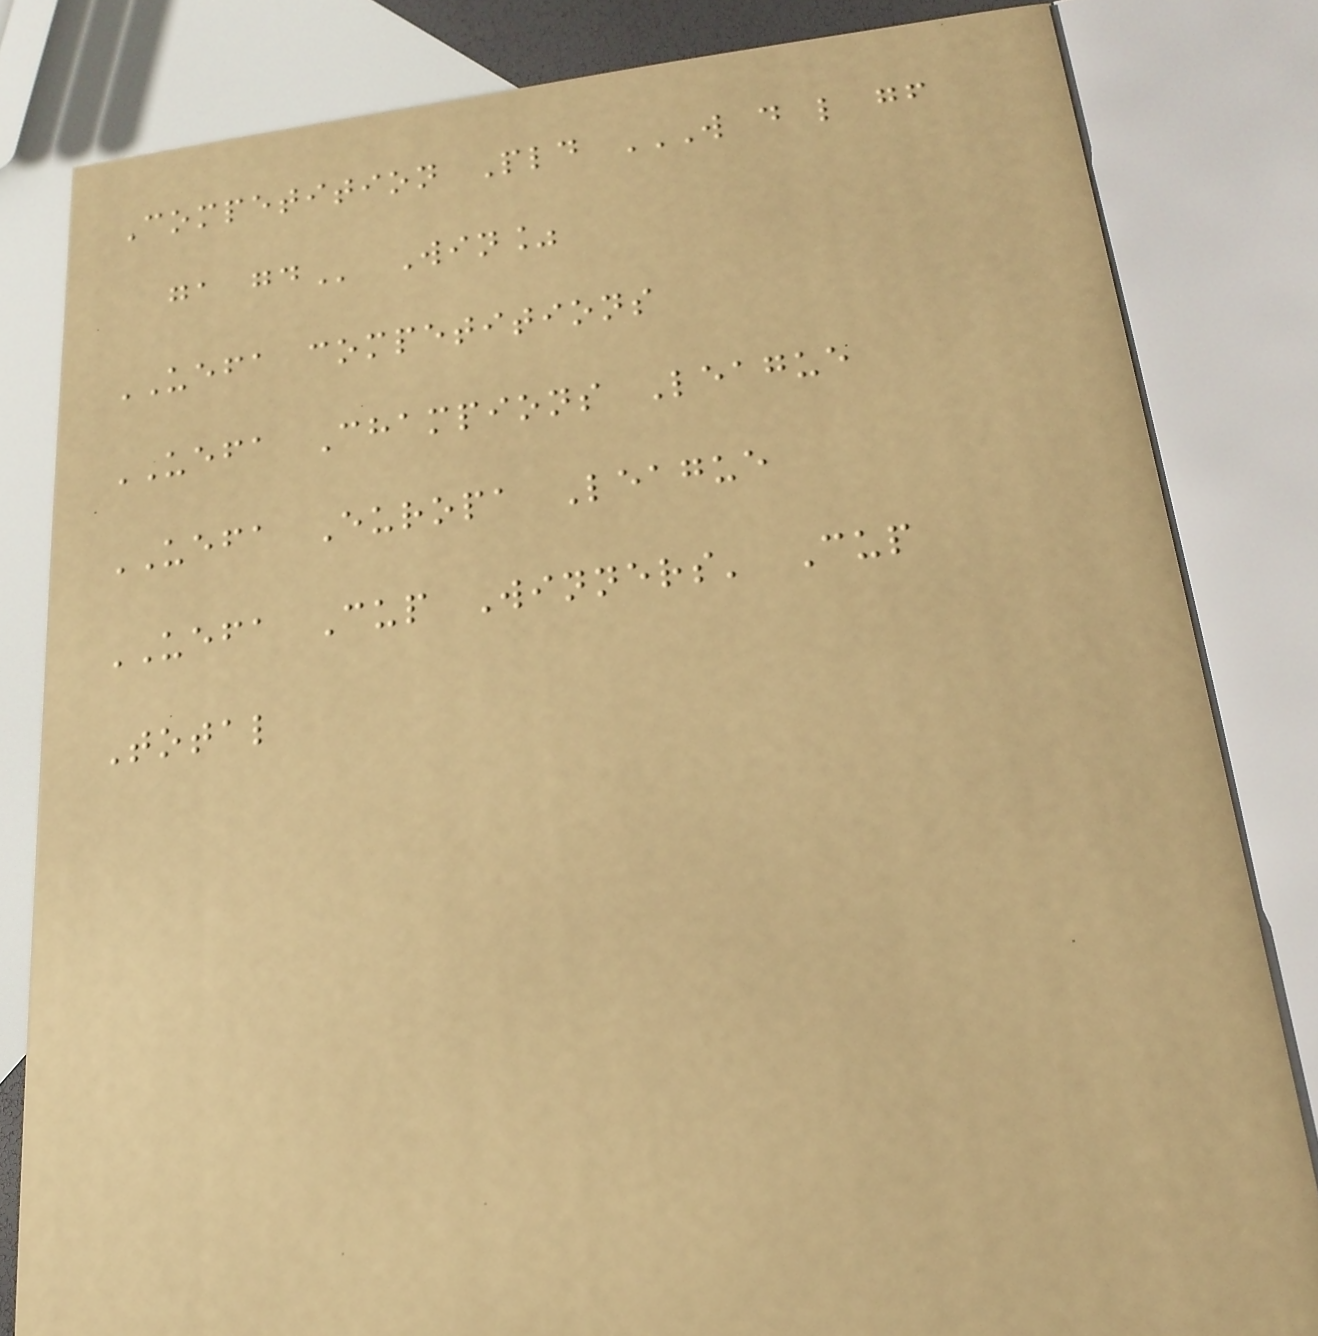Competition Pld W D L GF
GA GD Win%
UEFA competitions
UEFA Champions League
UEFA Europa League
UEFA Cup Winners' Cup
Total
